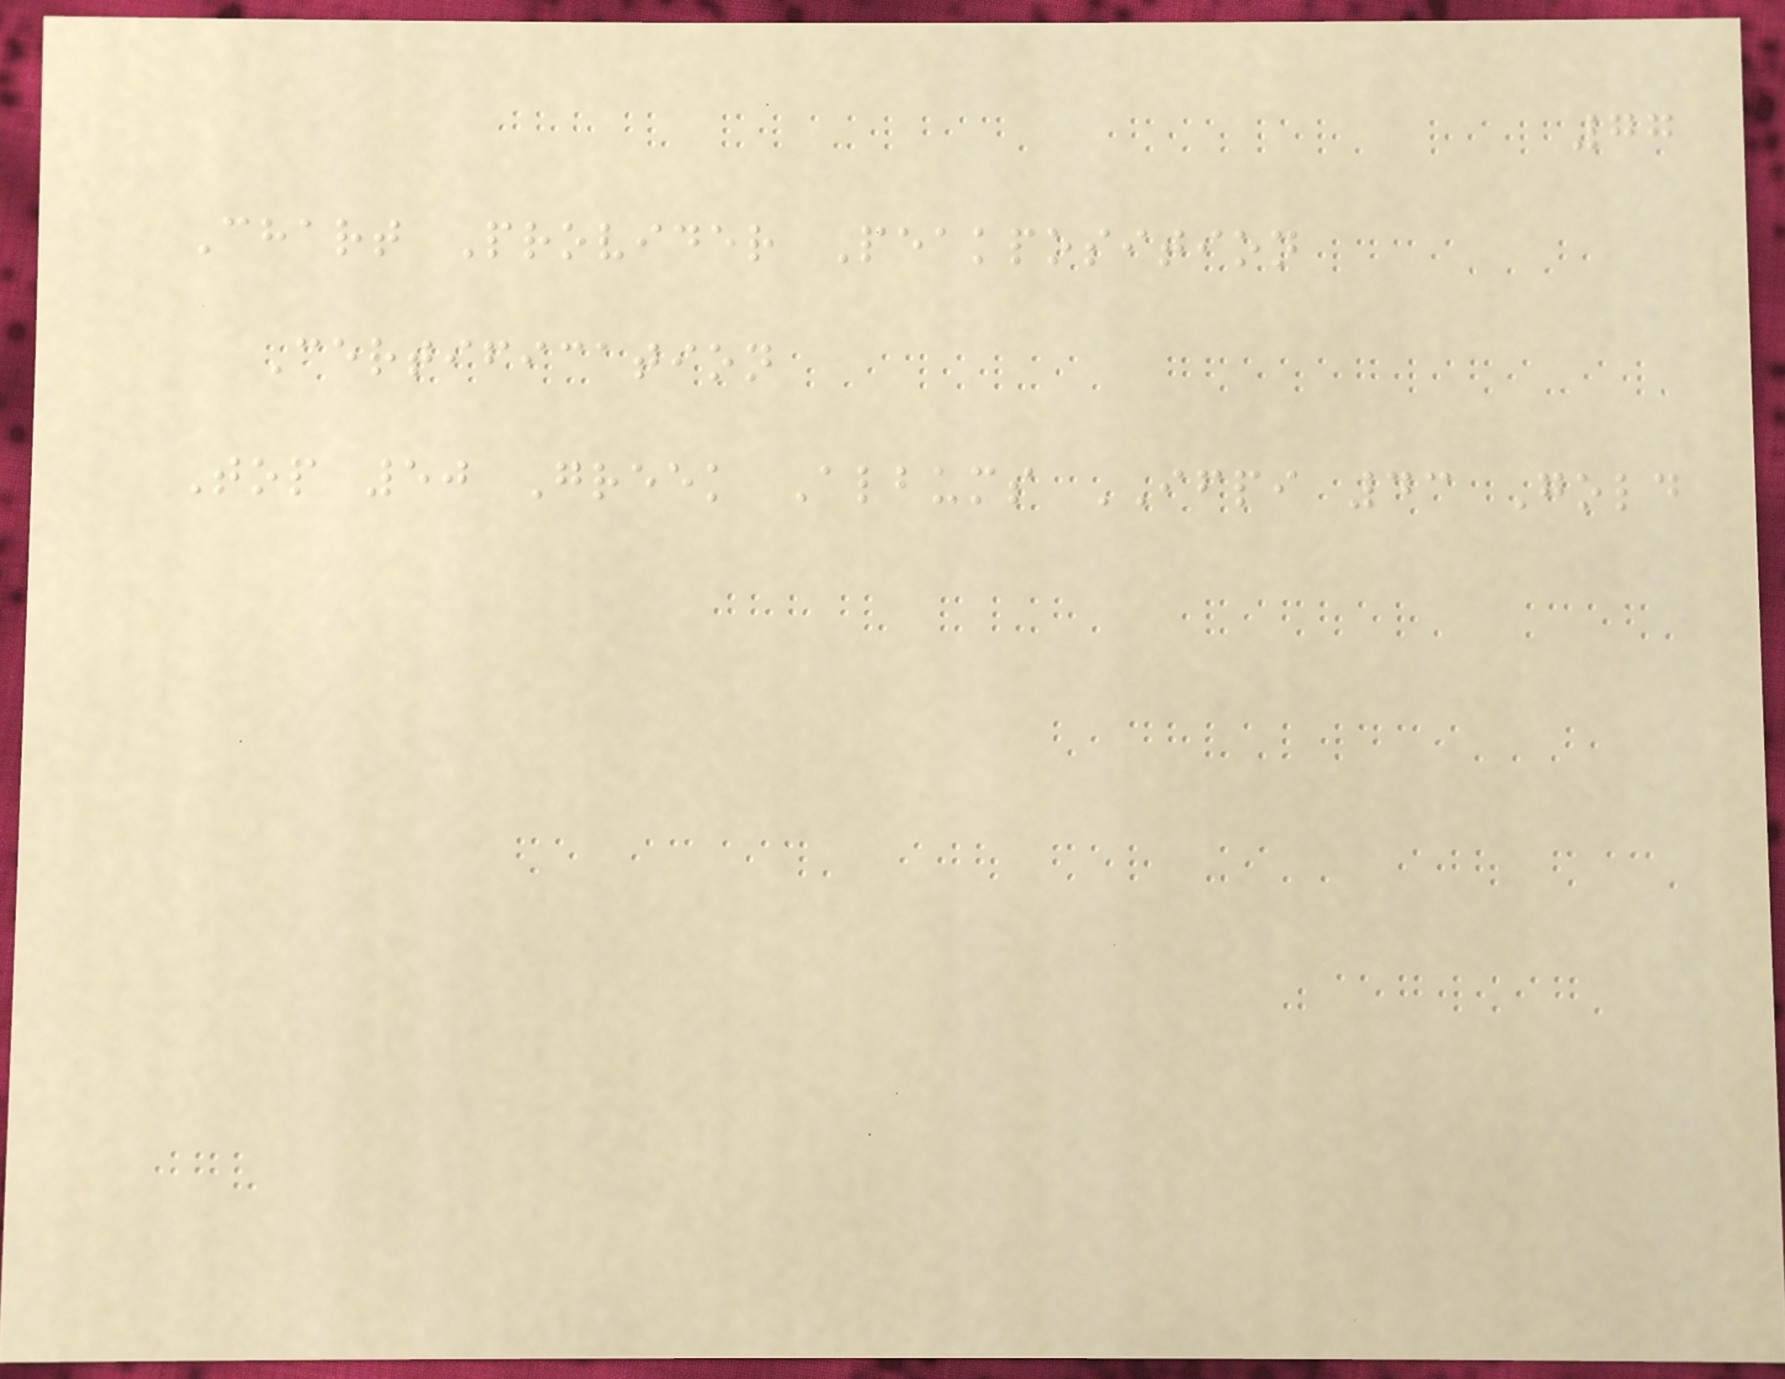77
Chart Provider Peakposition
Certification
Top 50 Greek Albums IFPI 43 Gold
